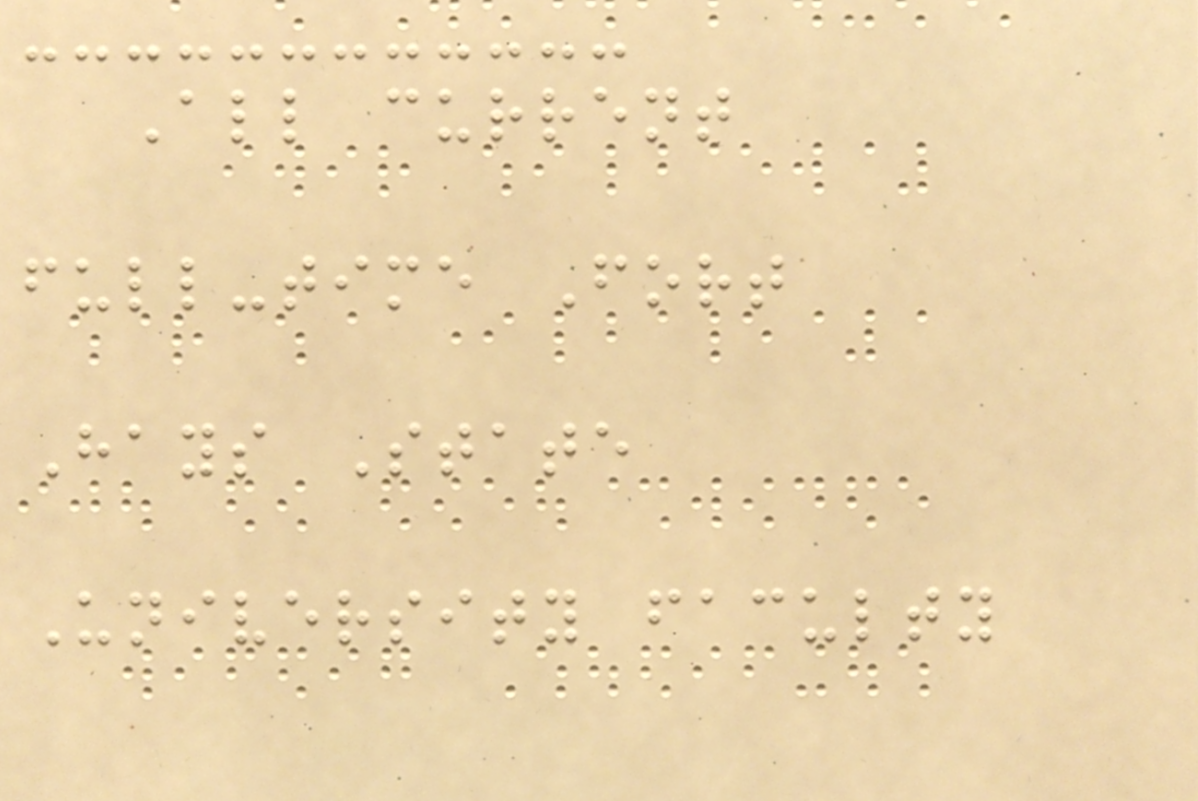All current
full-time Fort
Hays State
University faculty
